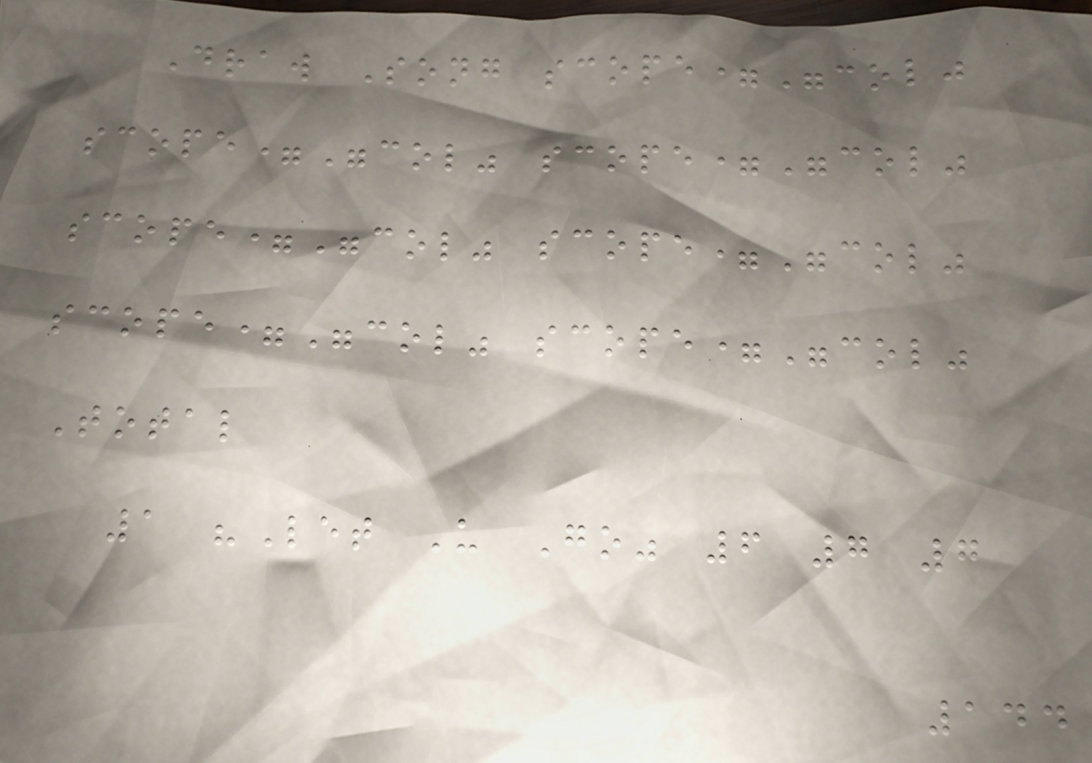Draw Song scope="col"
scope="col" scope="col"
scope="col" scope="col"
scope="col" scope="col"
Total
1 "Let U Go" 6 7 7
144
